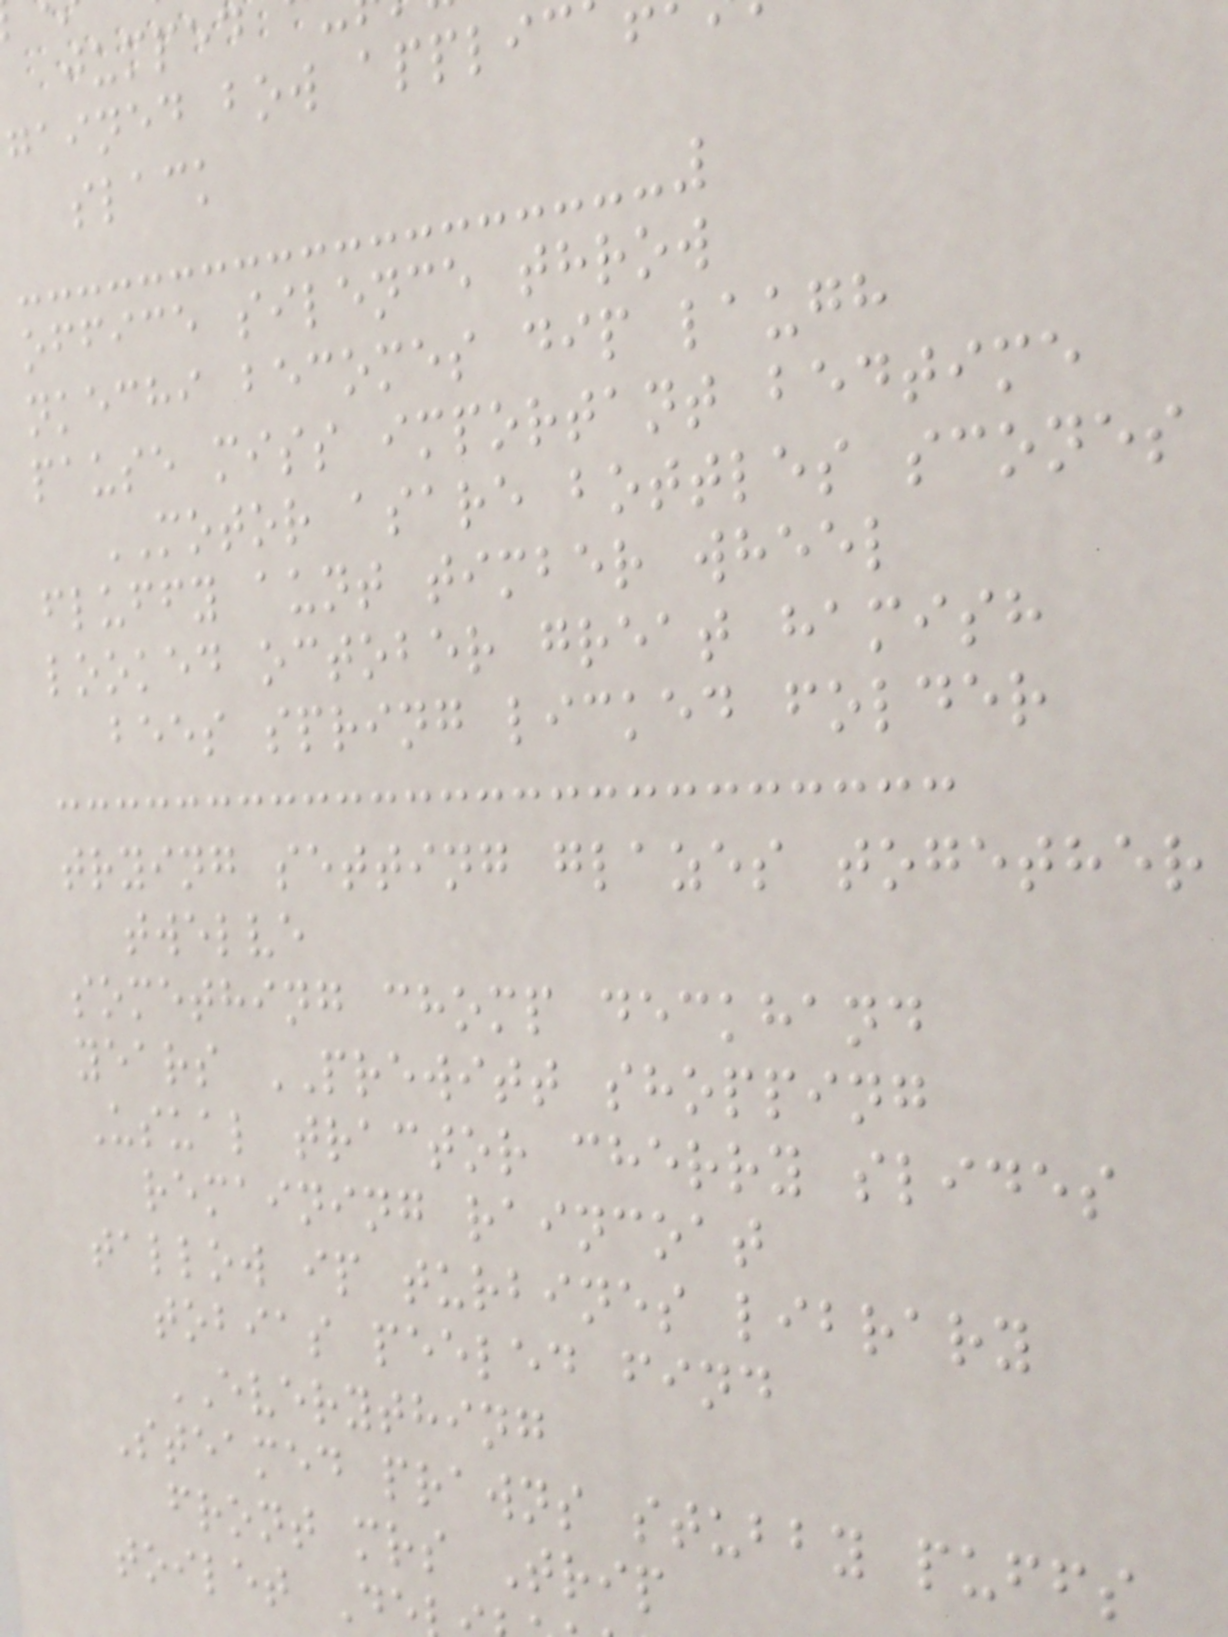jumped
gained bow applic
slack
office silence throw
nkechi becomes dip laugh
pause miss important bedtime
MOTOR asare bottles scones
fluffy aunt timber wheel
looked october great hamish
bees spring licked folder
trying setting glazes together
twelve
something chomp deckhand
years PREWITT shopping
Usual tractor cherry slides
remaining raincoat
tallow ip turbines library
tobias peeled find
EVERYTHING
Steamed prawns stubby puffs
front mrs Trip
toilet De
